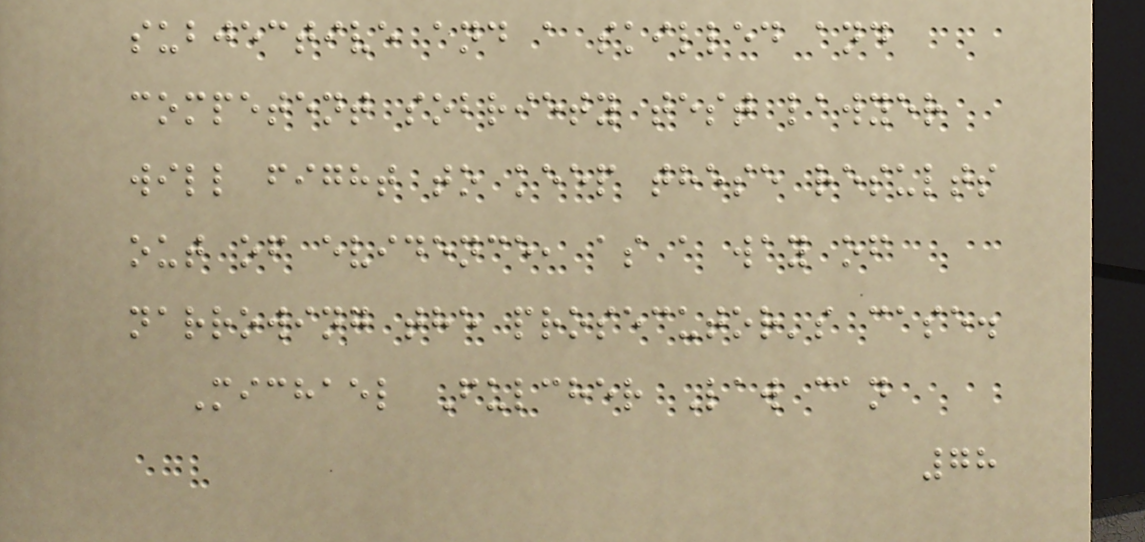subjective and a skilled and
competent sobriety test lawyer
will fight to keep these results
out of evidence, as a way of
narrowing the prosecutor's case.
Michael Fulcher Law can
78
